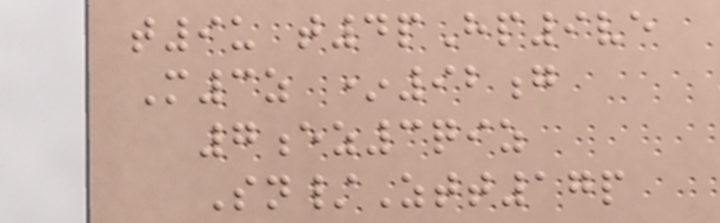t9u t4pHp9ve
M3z *92g
7ez3qiz
Sn/Ztt17p
